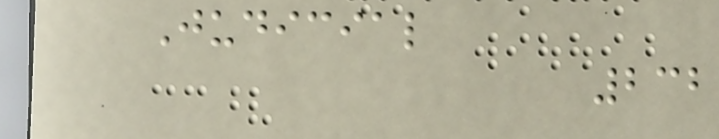Judicial
232
